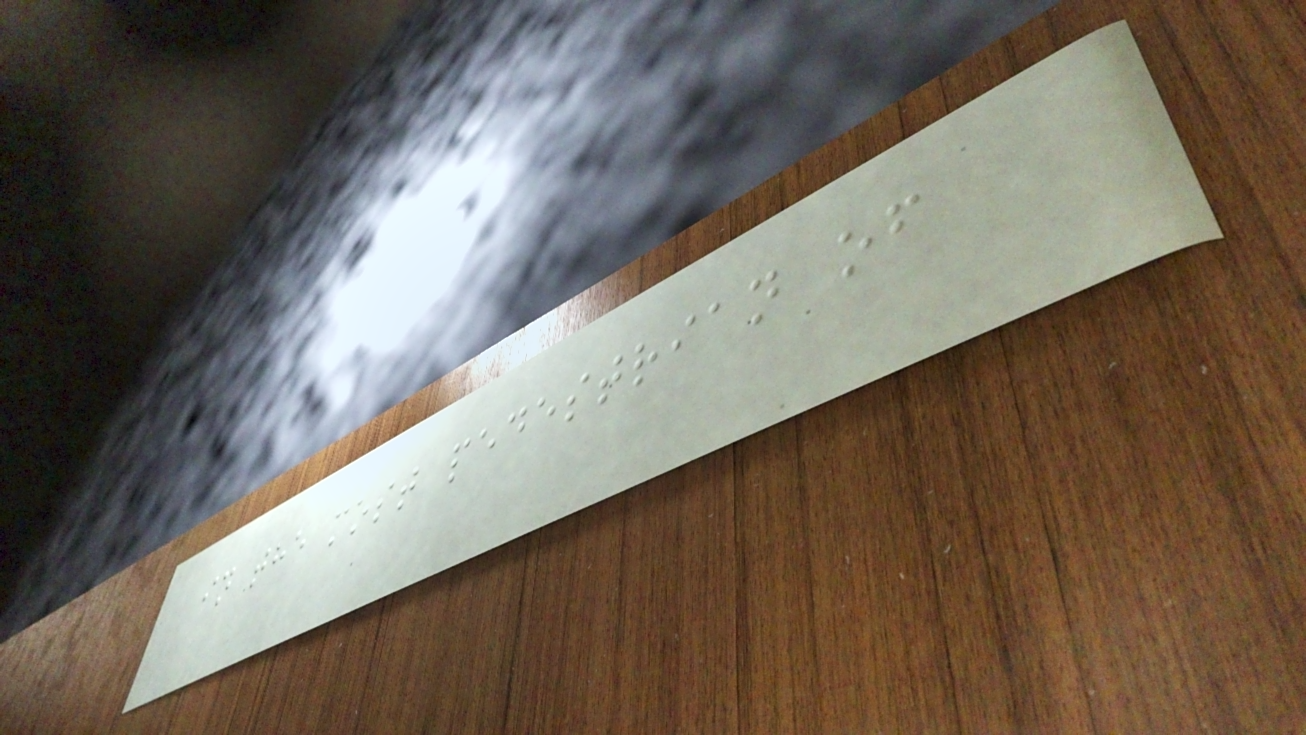in the most pedestrian of
